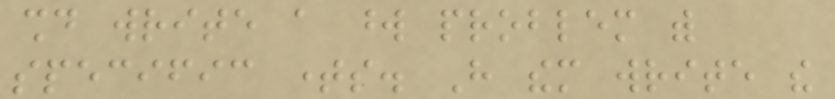should write a word problem with
specific times. Have them write the
